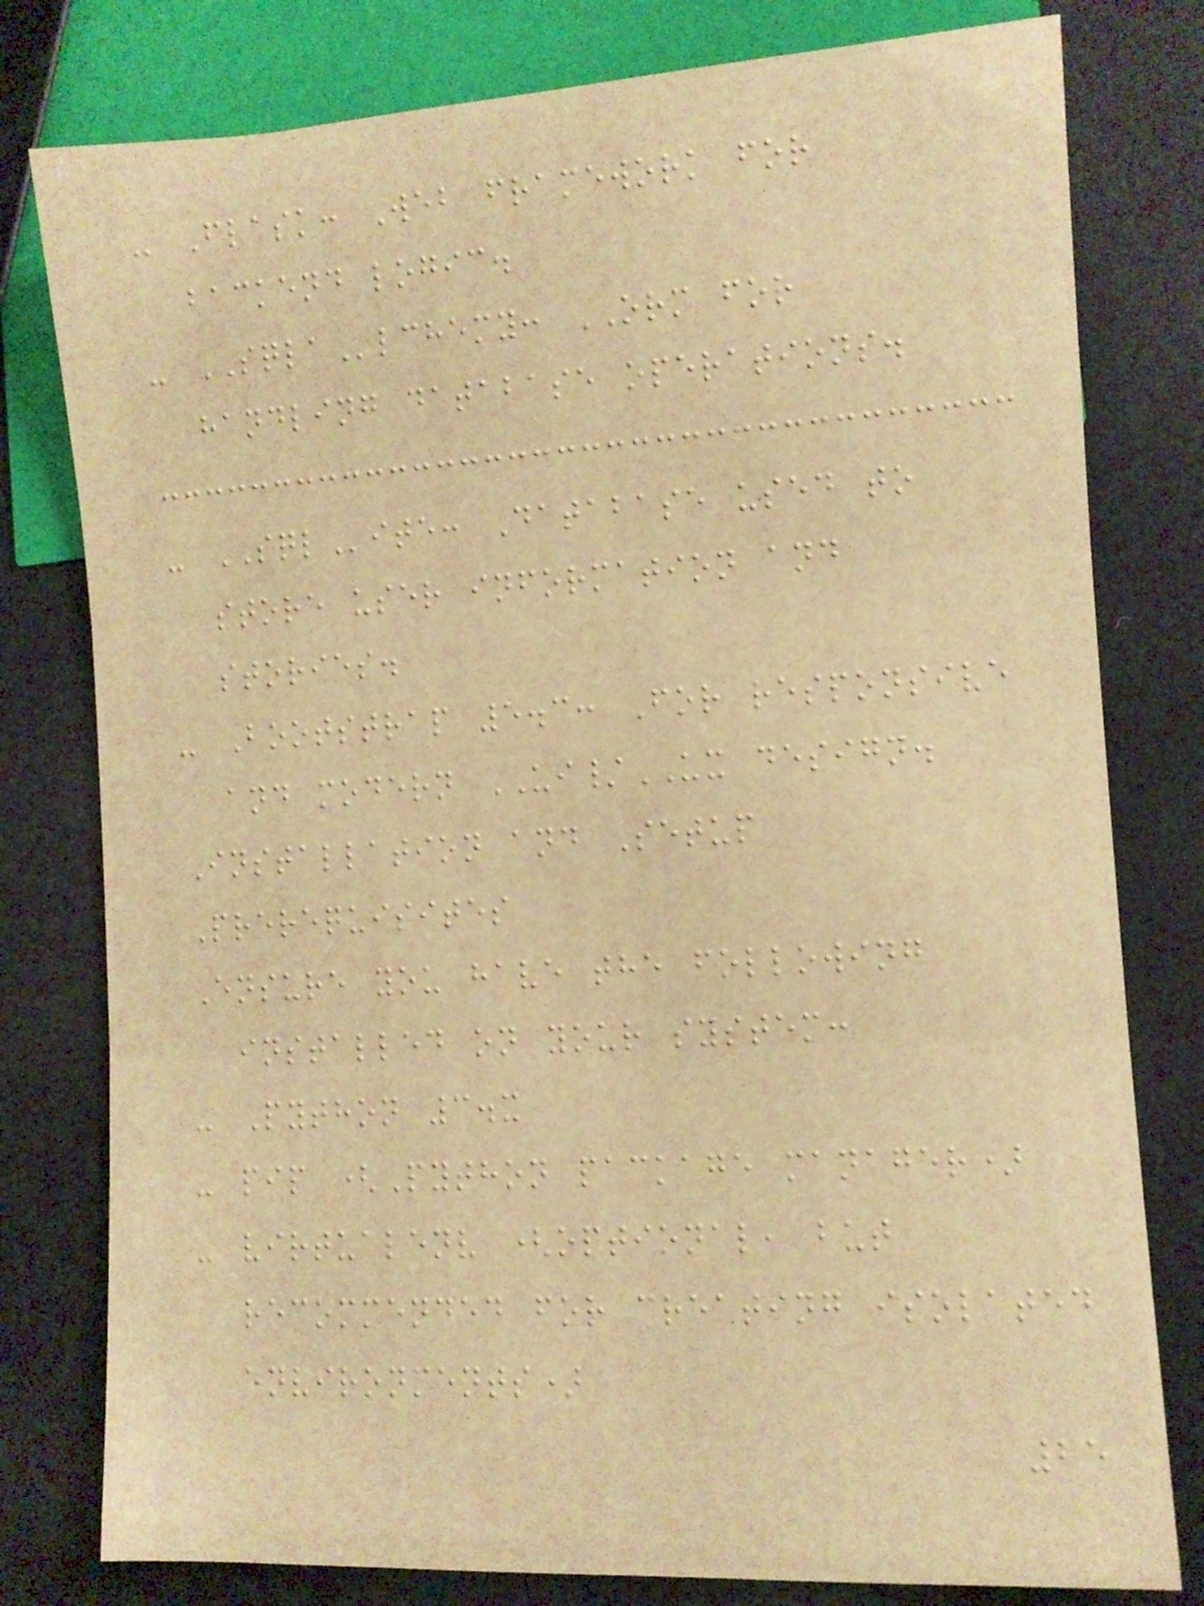- Flask: Web framework for
backend logic.
- SQLAlchemy: ORM for
handling database operations.
- SQLite: Database used to
store user information and
stories.
- Bootstrap 5.3: For responsive
and modern UI/UX design.
Installation and Setup
Prerequisites
Ensure you have the following
installed on your system:
- Python 3.x
- pip (Python package manager)
- virtualenv (optional, but
recommended for creating isolated
environments)
25
